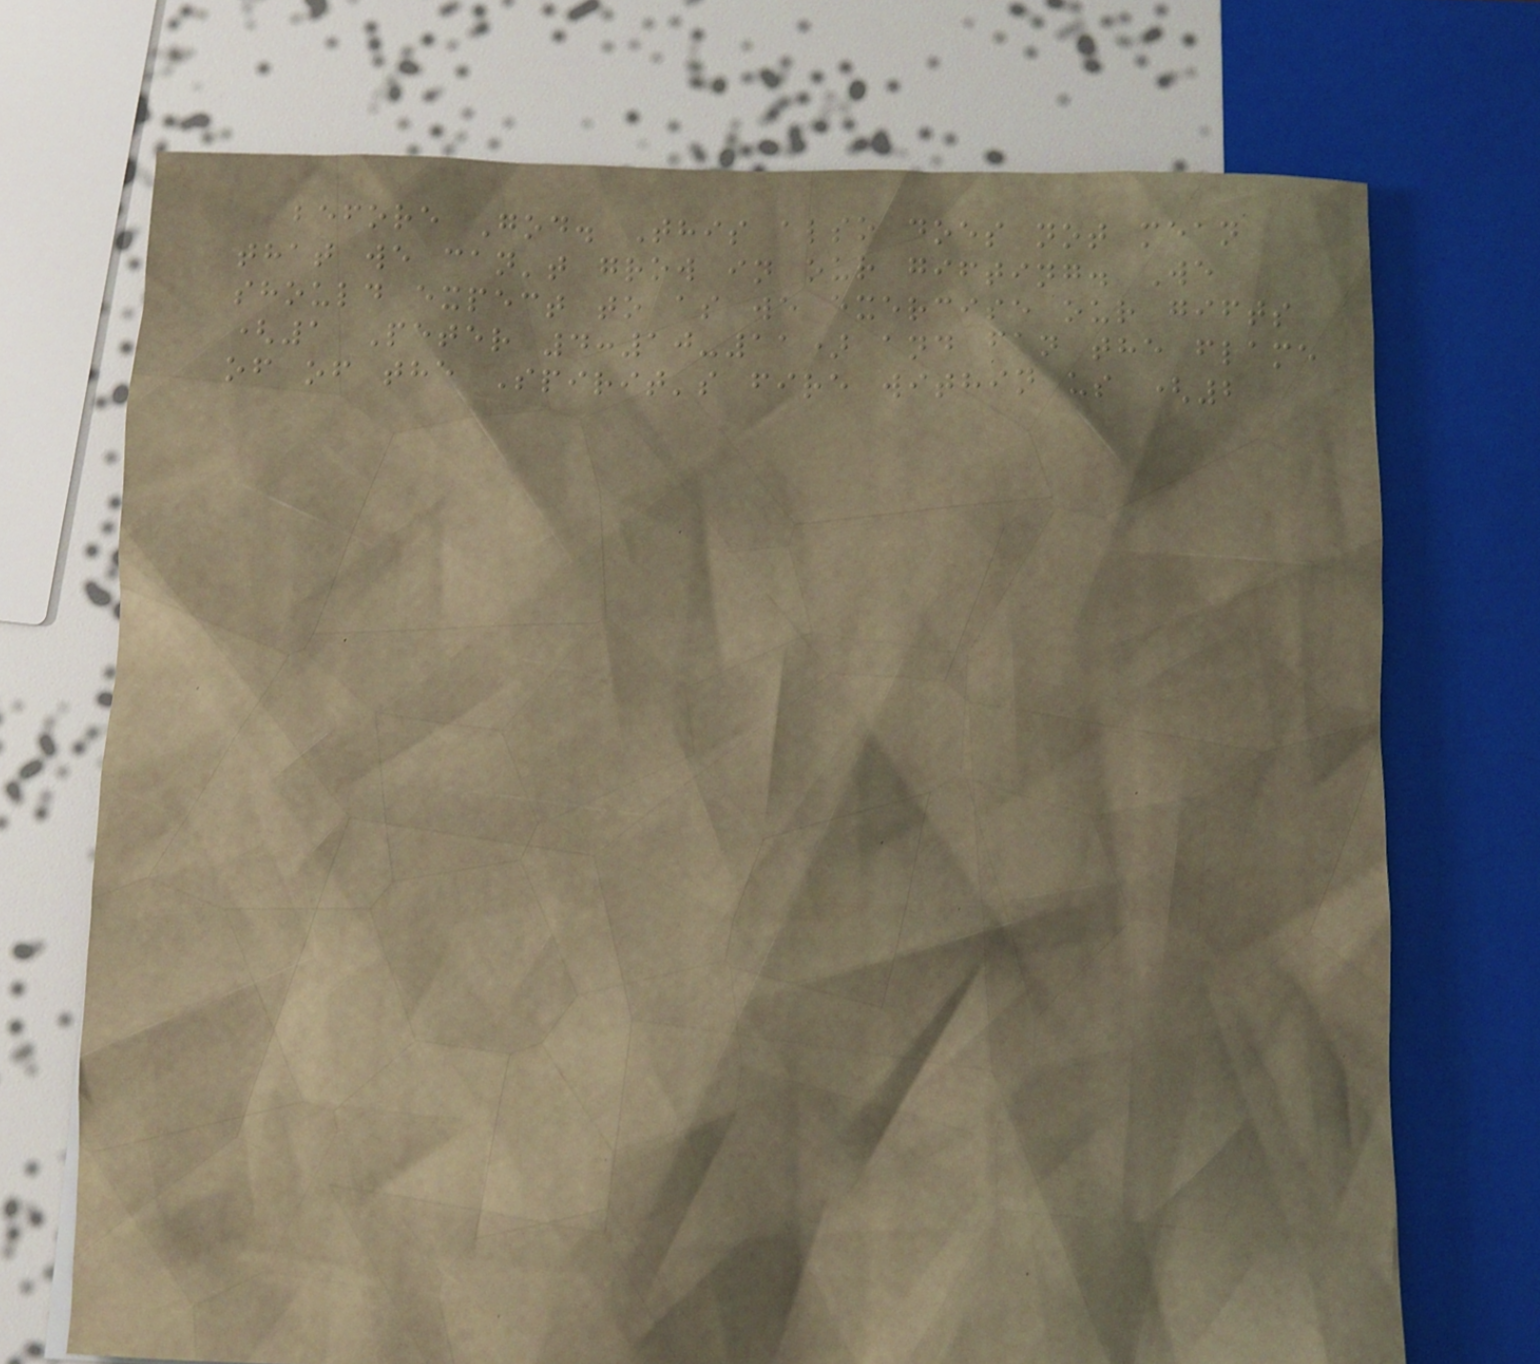before God. This also does not mean
that we can't grow in our gifting. We
should expect to as we exercise our gifts
(1 Peter 4:10-11) and fan the flame
of of the Spirit's fire within us (2
